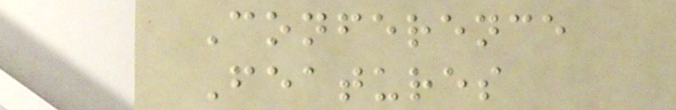Conference
Features
